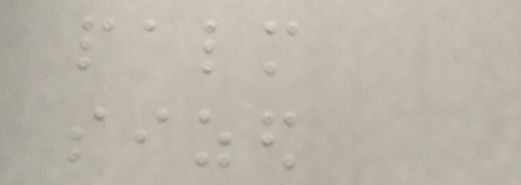palm
sized
